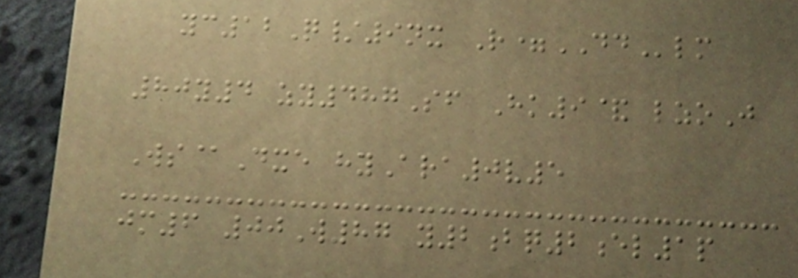yc12Q/9nx R=DDlm
80y4 zy487Sf Hk9& lzoJ
Ws@Dxe hyAra0v5
jm6 00W87 y2bq2el1p
